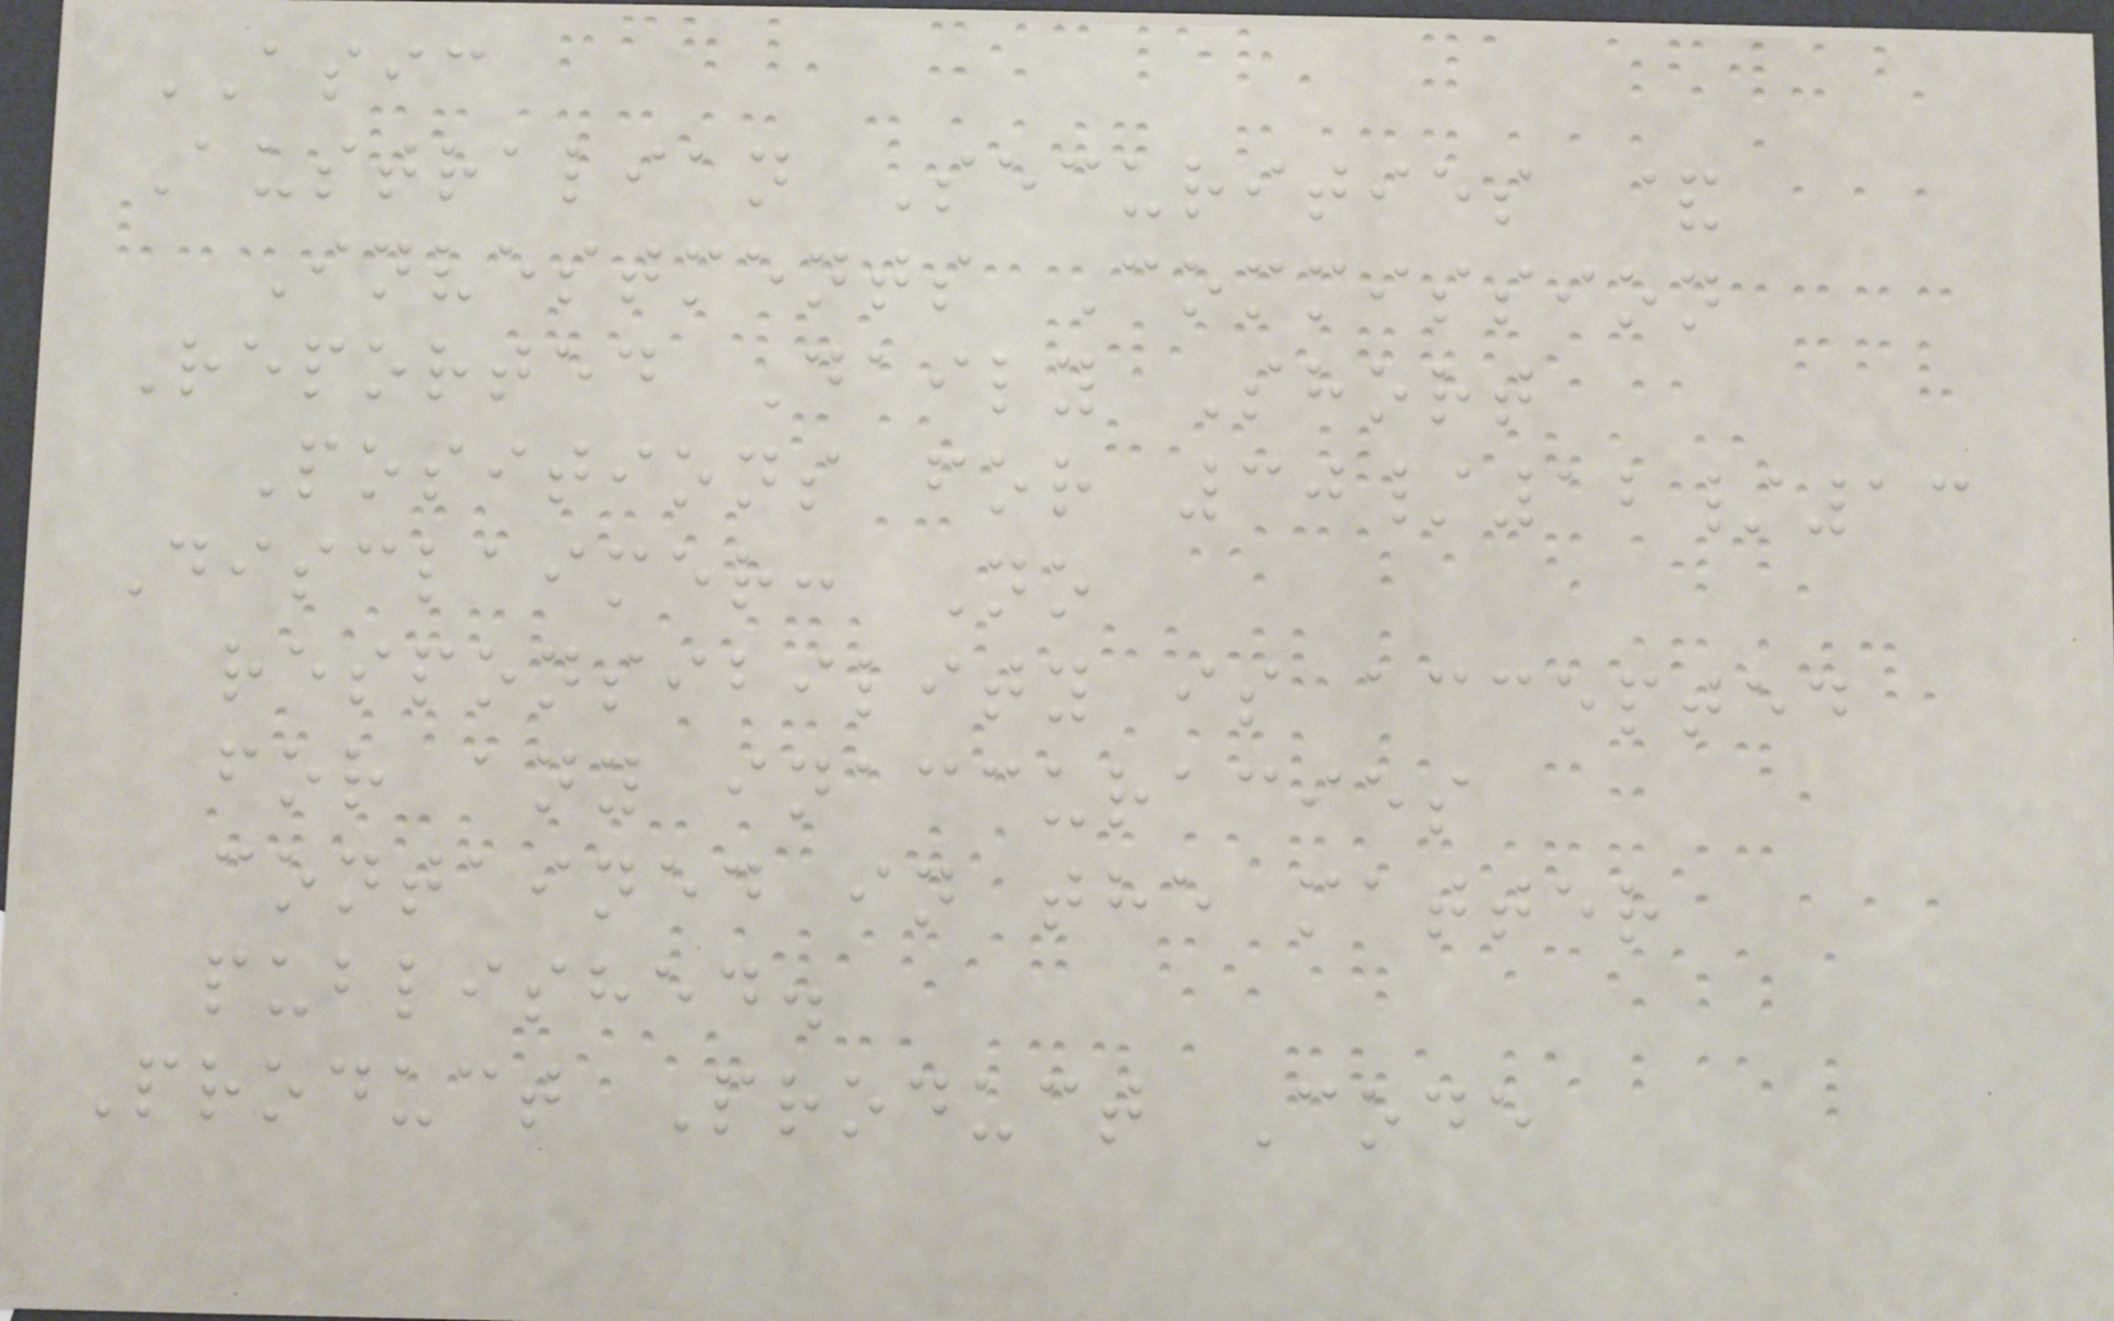ASIC
Australian Securities &
Investments Commission
Reported Daily Short
Positions for 30/12/13
Disclaimer: No
responsibility is accepted
for any inaccuracies
contained in the matter
published.
Product Product Code
